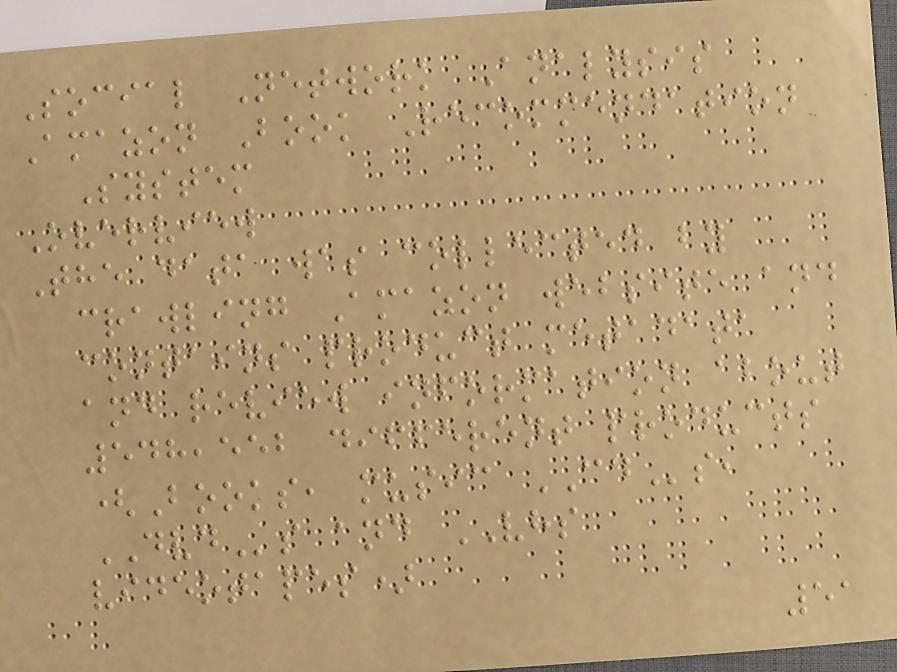Social Network Analysis
Amazon Book Recommendation
System
Overview
The data was collected by
crawling Amazon website and
contains product metadata
and review information about
548,552 different products
(Books, music CDs,
DVDs and VHS
videotapes)
51
